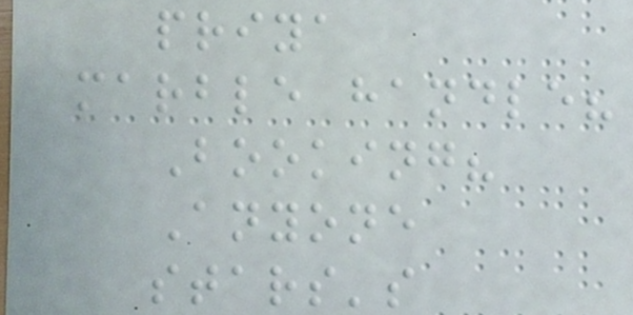priya
marble handle?
Booking?
Anyone
stars's
